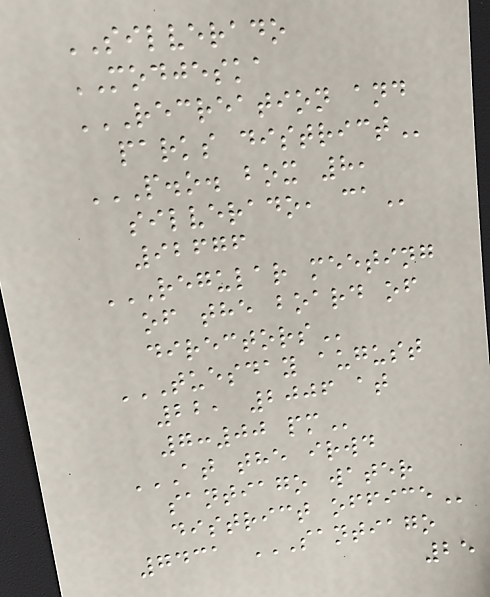SILVERADO
MODJESKA
RECREATION AND
PARKS DISTRICT
P.O. BOX 8,
SILVERADO, CA
92676
REGULAR MEETING
OF THE BOARD OF
DIRECTORS
TUESDAY AUGUST
22, 2006 AT
7:00 PM
AT THE IRWD
SANTIAGO WATER
DISTRICT OFFICE
7431 SANTIAGO
25
